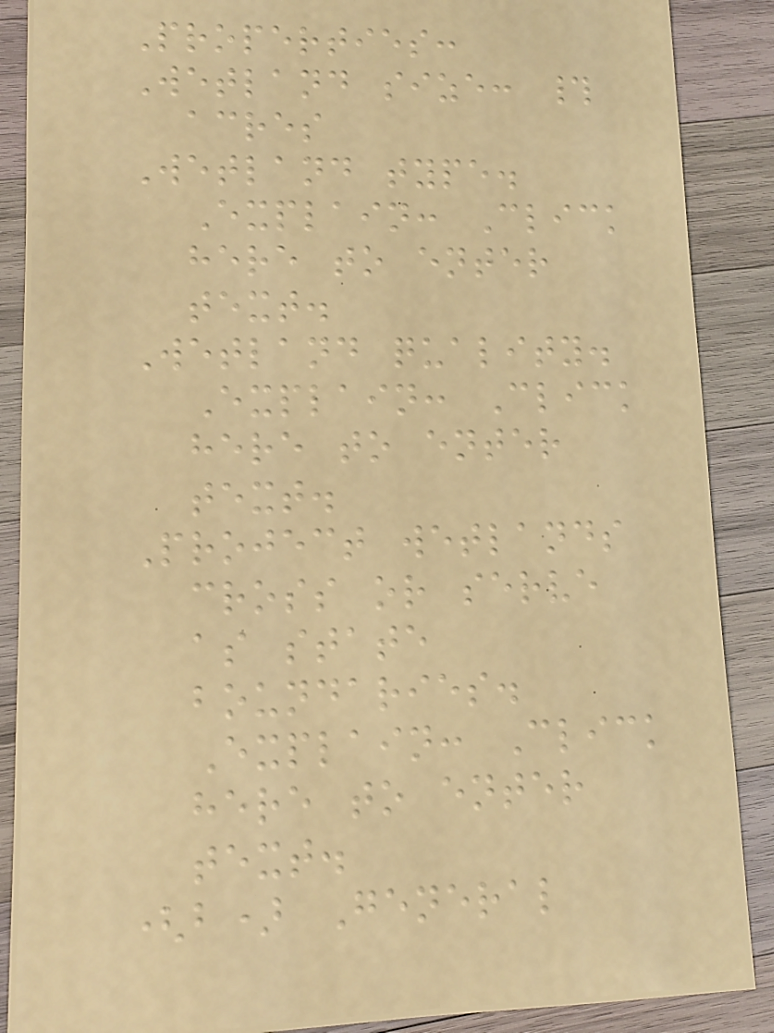Properties:
Wetland size: #
acres
Wetland type.
Explain: Click
here to enter
text.
Wetland quality.
Explain: Click
here to enter
text.
Project wetlands
cross or serve
as state
boundaries.
Explain: Click
here to enter
text.
(b) General
